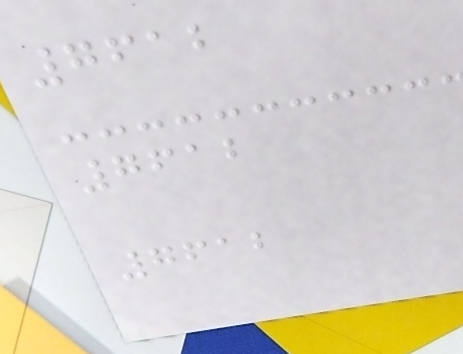7612
7612
7612
